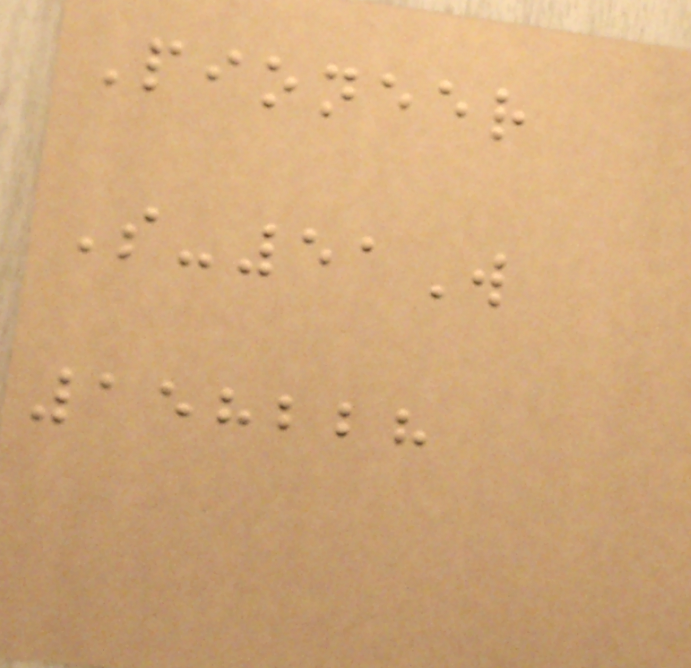Pioneer
S-51W
158228
